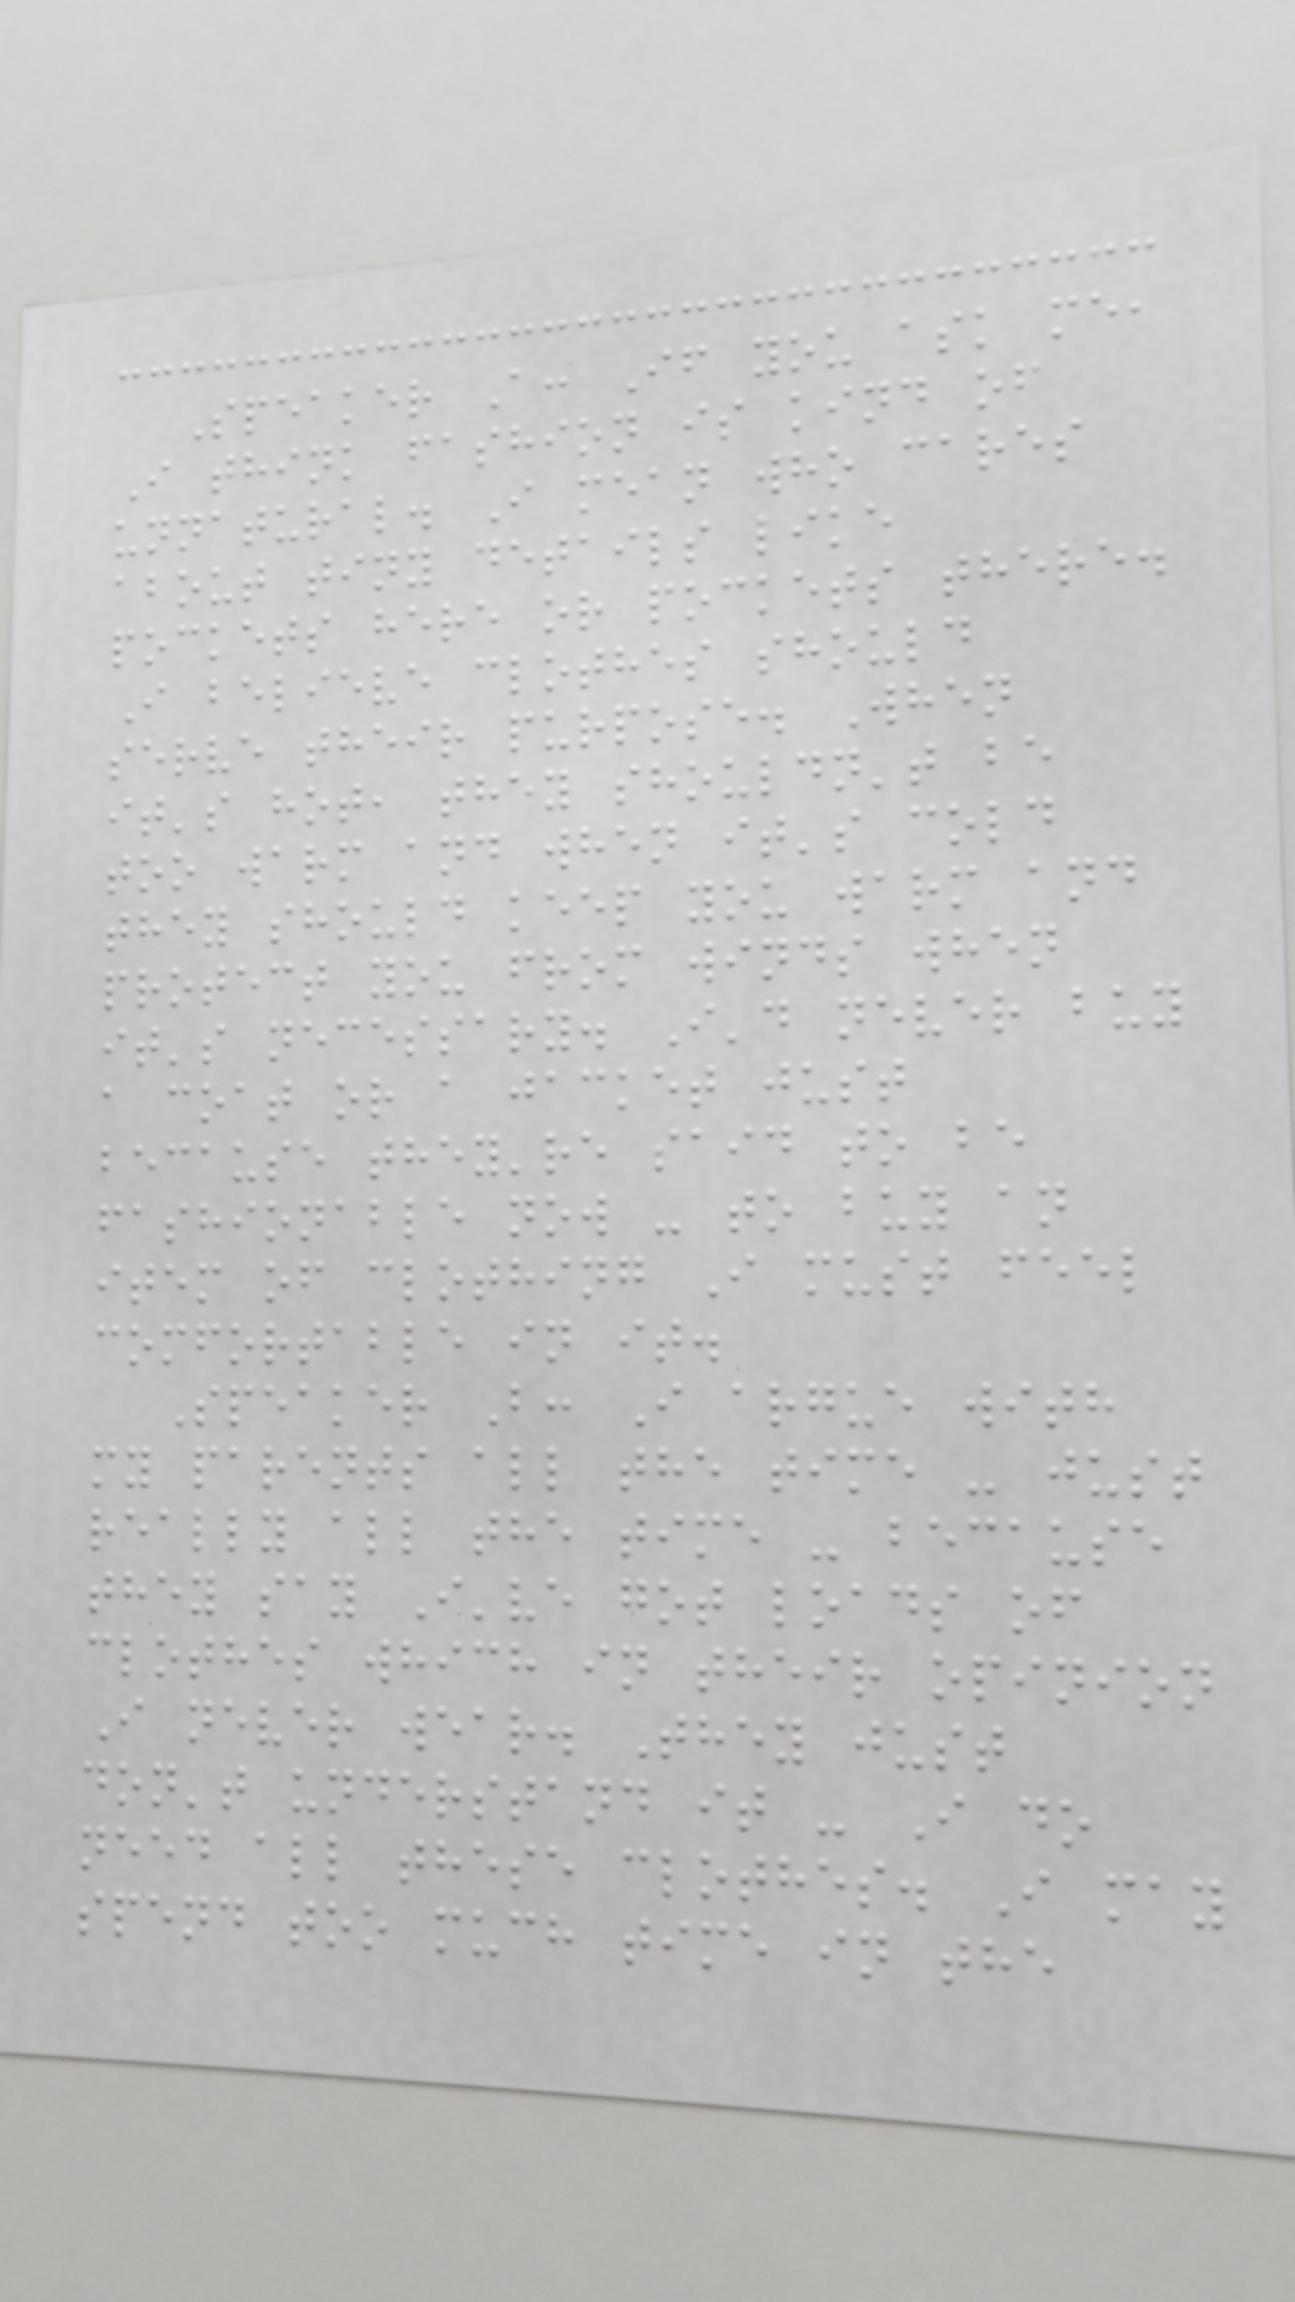Speaker A: If you ask me,
I think fashion is kind of
unnatural. I mean who cares
about tiny details like
pockets here or pockets there.
I believe clothes should
serve their purpose. When
it's hot, they shouldn't be
too warm and when it's cold
they should keep you warm and
protect you from winds when
it's necessary. I'd never buy
a coat or a jacket just
because they're said to be
fashionable now - to buy an
item of clothing I must feel
comfortable in it.
Speaker B: I argue with
my parents all the time - just
really all the time - because
they say I've got loads of
clothes which in their opinion
I never wear. They just
don't understand it - I do
need all these clothes. I may
spend too much time in the
